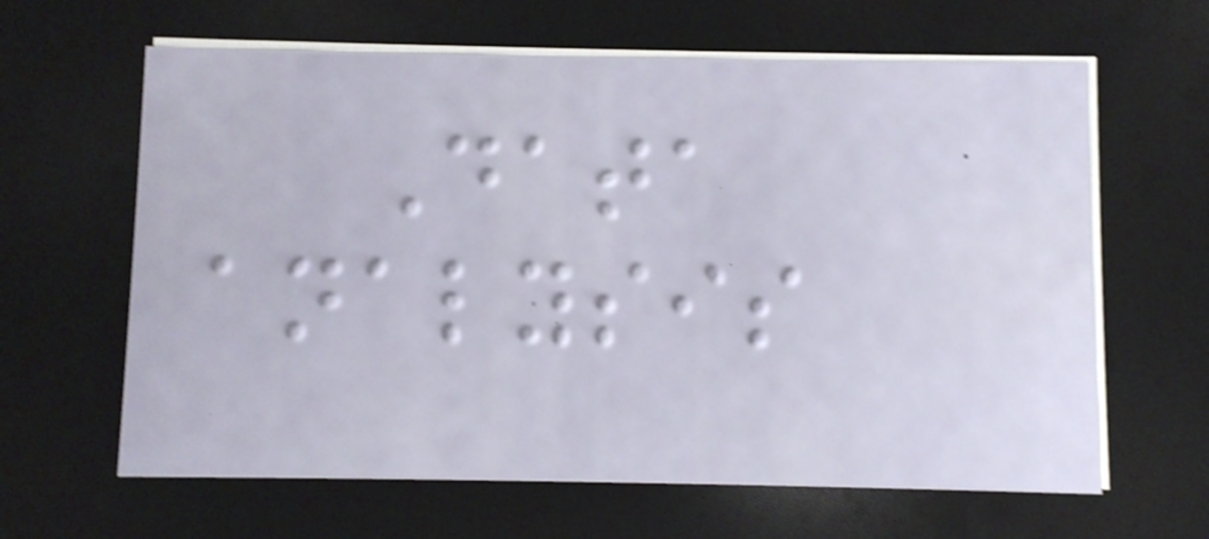Data
analysis
